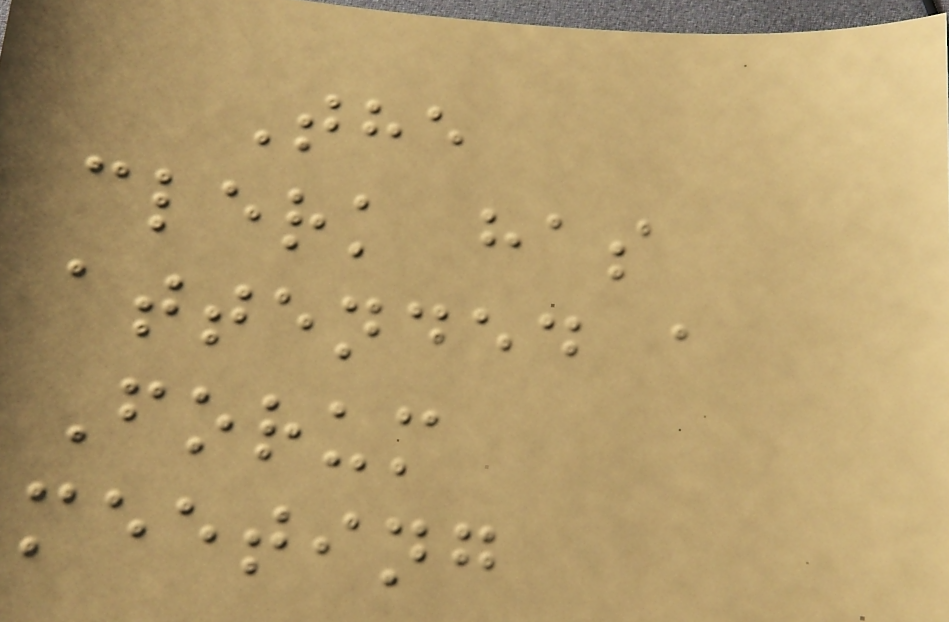The
clerk has
attended a
Forum
meeting
